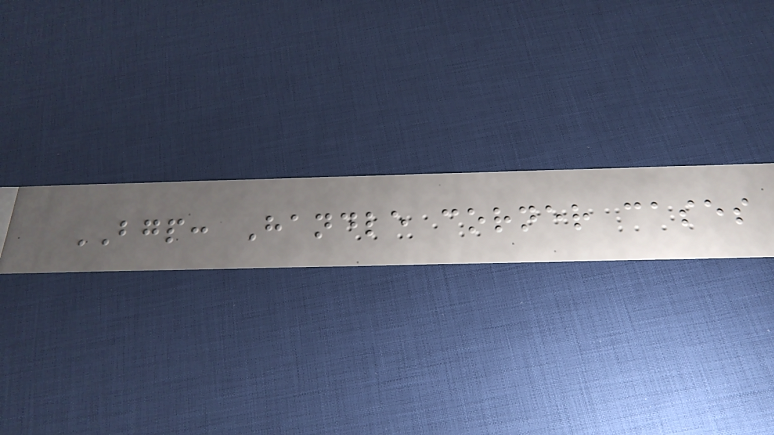BGP: Handle corner cases
